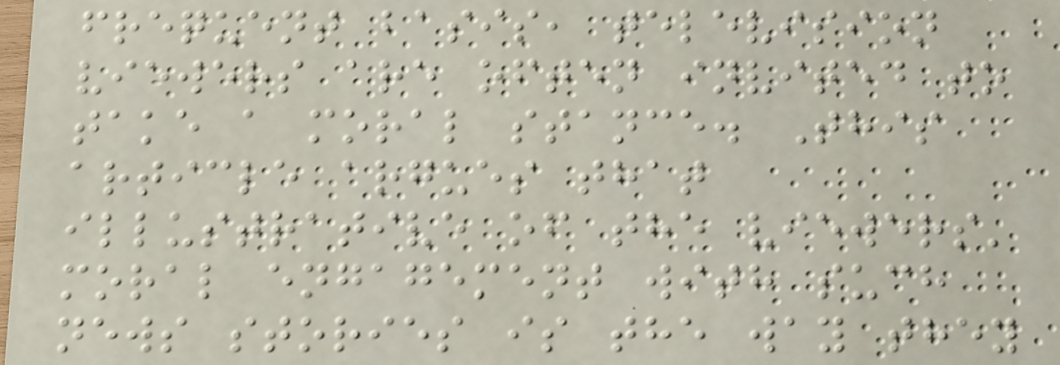frequent basis, television
viewers are often invited to
take a moral stance. This
article argues that
illustrative of the viewers'
moral engagement with such
news stories is the way they
